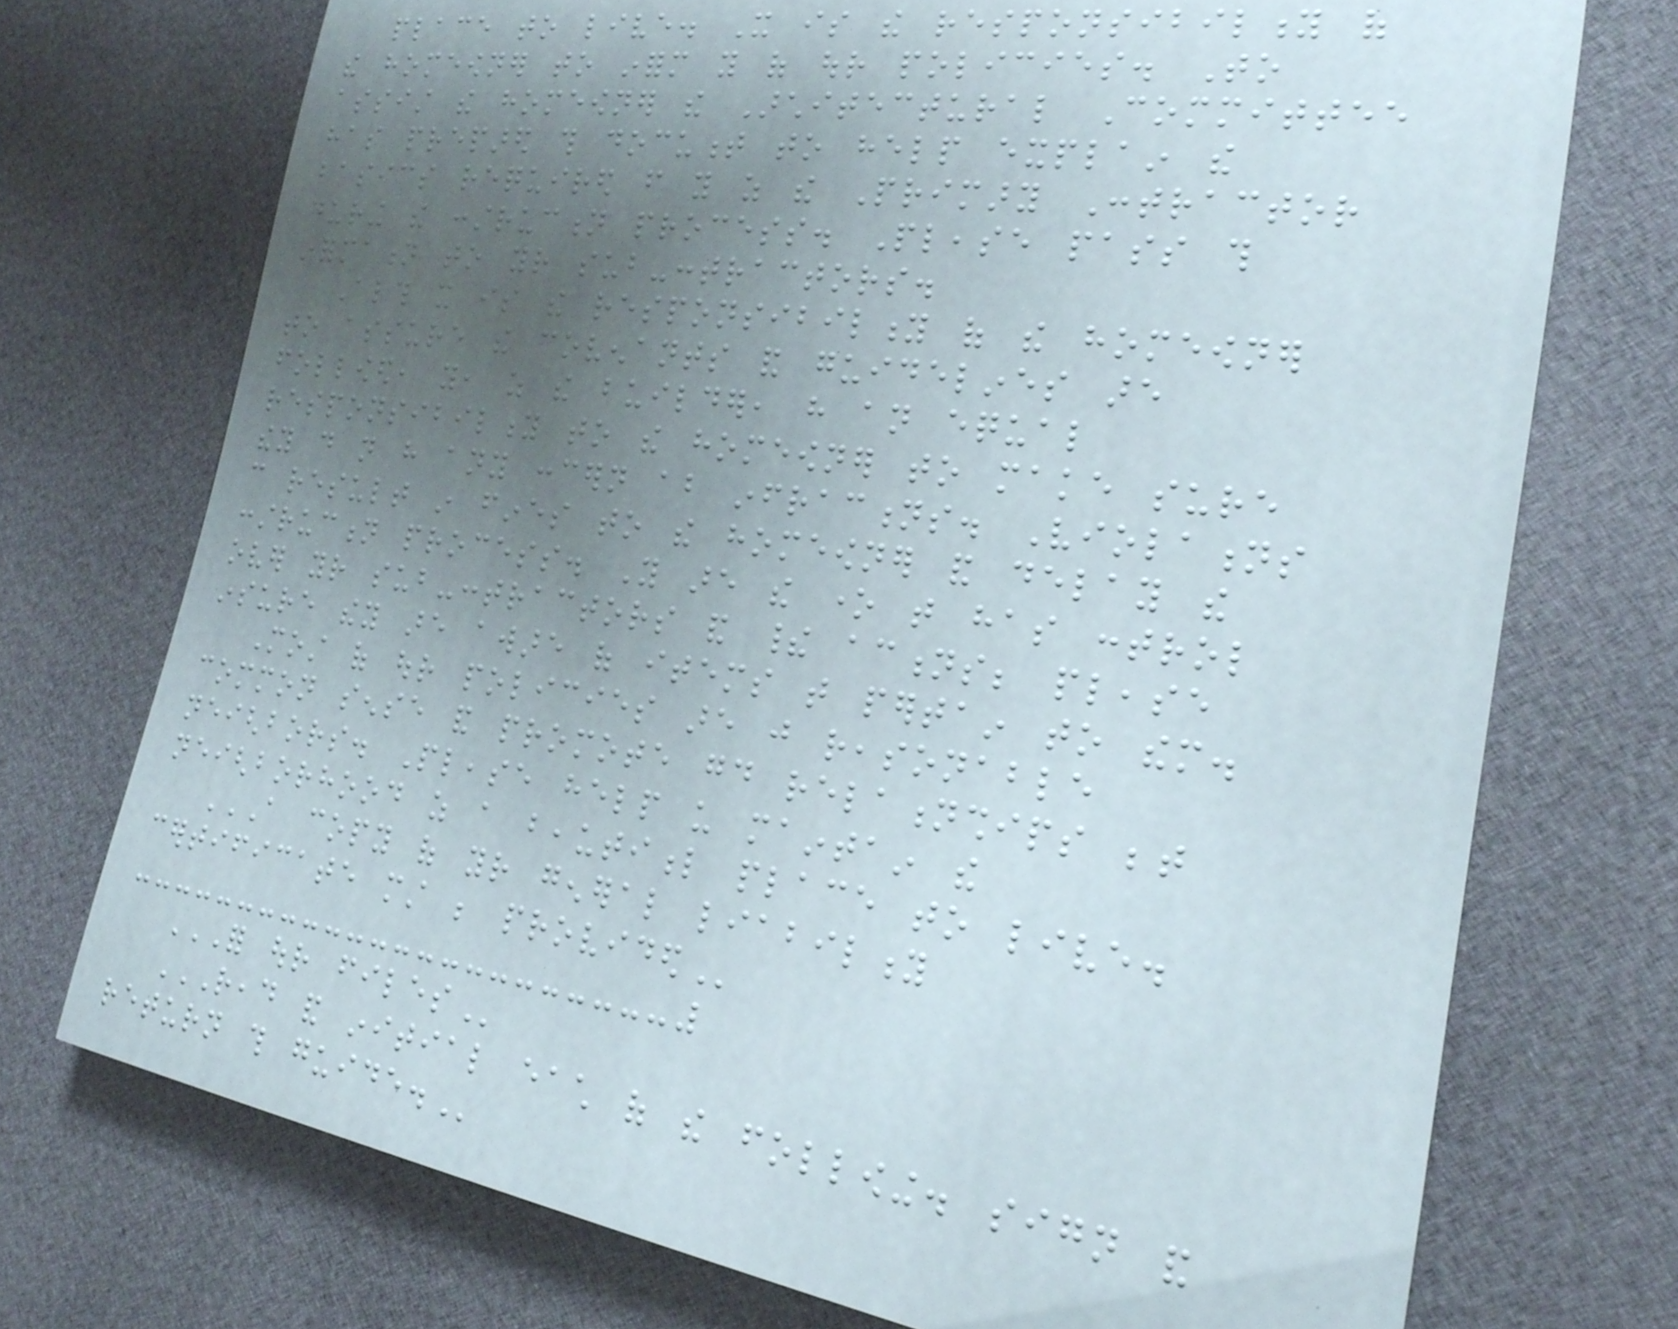place to live. It is the responsibility of
the homeowner to inform you of our policies. To
assist the homeowner the Architectural Committee
has prepared this document to help explain the
basics required from you as the Primary Contractor
during the construction process. Please pass this
information to your sub-contractors.
Although it is the responsibility of the homeowner
to assure the covenants and guidelines are
followed, you, as the builder, have an equal
responsibility to the homeowner to make sure
they do not have any concern about infractions. Violations
can result in fines to the homeowner and delay the
construction process. You are the one that has control
over your sub-contractors and their actions; please
insure they are aware of items that pertain to them.
Most of our policies are just reasonable
common sense and promote good relationships between
neighbors. Please help us maintain the
neighborhood as a beautiful place to live.
A COPY OF YOUR GENERAL LIABILITY
CERTIFICATE MUST BE PROVIDED
FOR OUR FILES
READ AND INITIAL EACH OF THE FOLLOWING. SIGN AND
RETURN THIS GUIDE.
